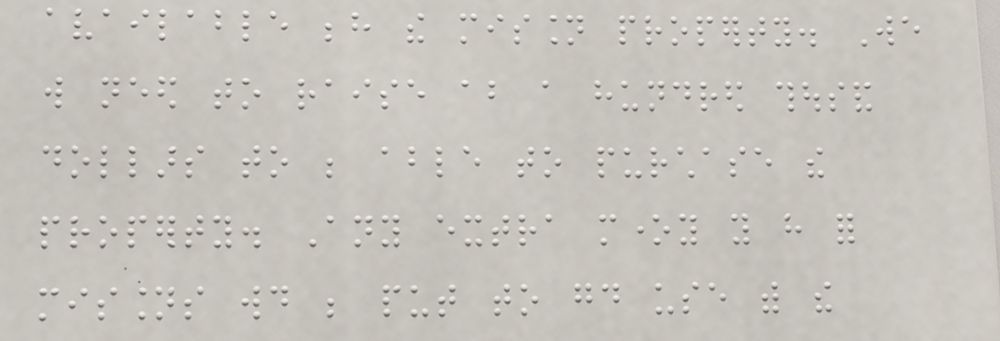available behind the mission property. We
will need to raise about a hundred thousand
dollars to be able to purchase the
property. Any extra money you have for
missions would be put to good use with the
